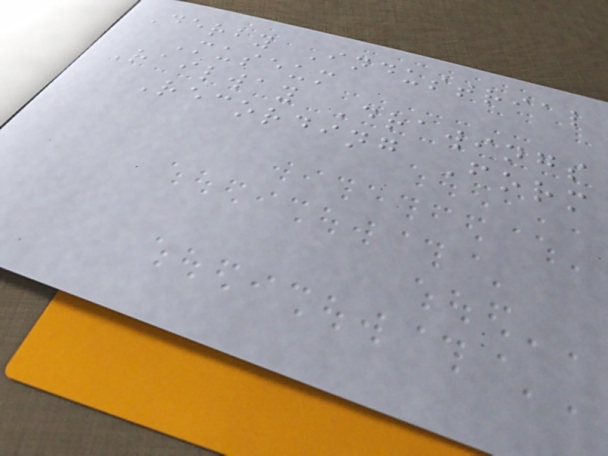Derby Industrial
Museum
Railway Drawings
Recording Form
